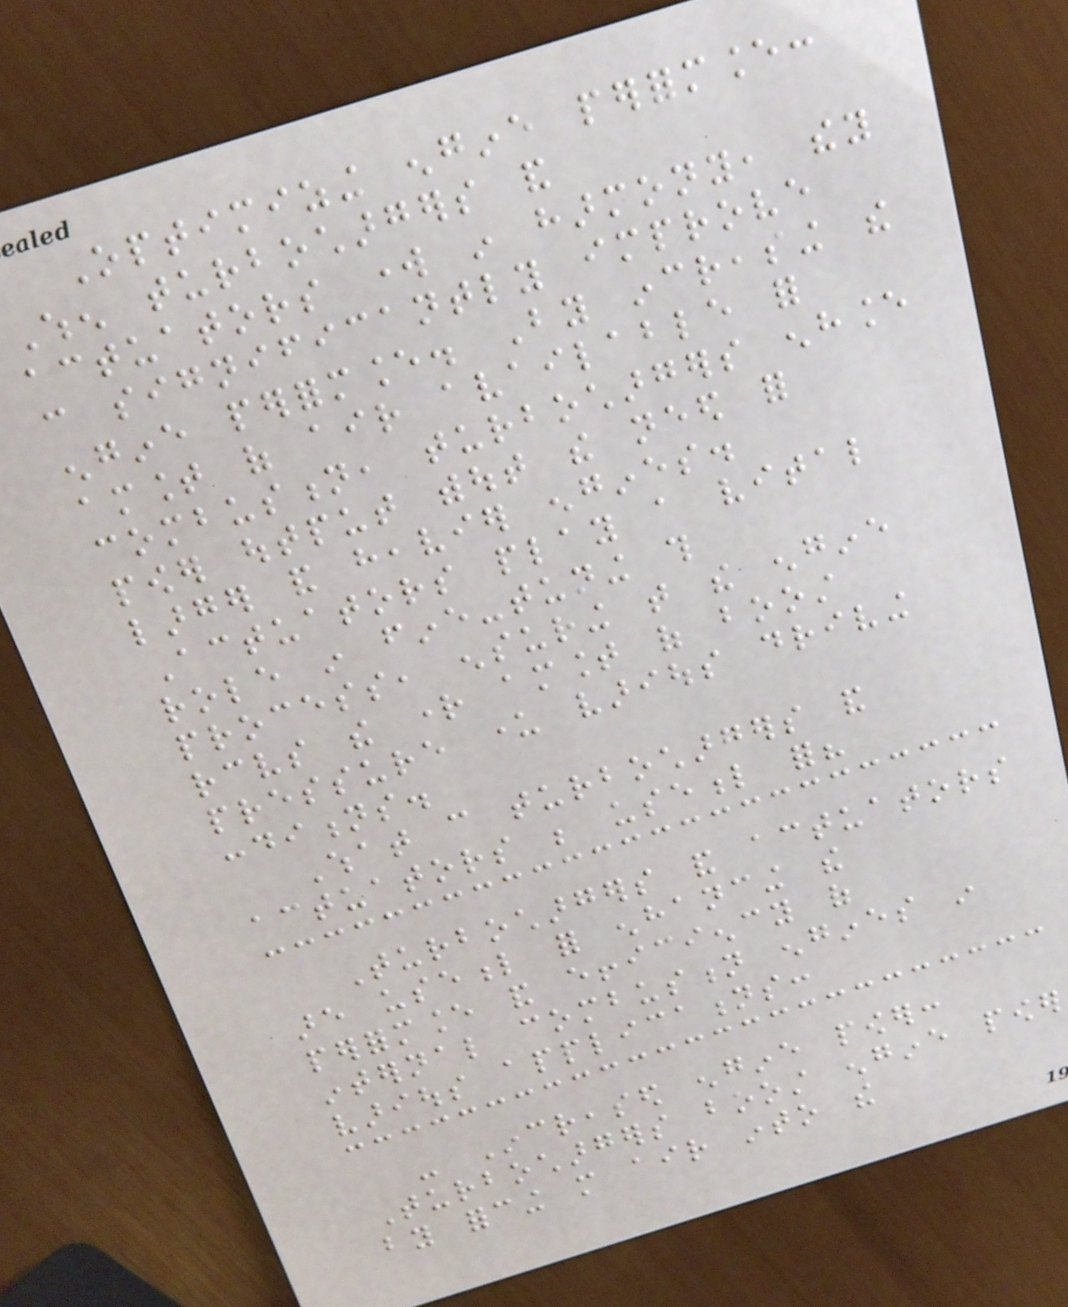Optimizing engine performance:
When turbochargers and
actuators work in harmony, they
can significantly improve
engine performance. By increasing the
amount of air available for
combustion, turbochargers enhance
power output without the need for
larger and heavier engines.
Actuators play a vital
role in fine-tuning this
process, ensuring that the engine
receives the right amount of boost
pressure under various driving
conditions.
What can turbochargers and
actuators be useful for?
Turbochargers and actuators
are useful for enhancing the
performance and efficiency of
internal combustion engines in
various applications:
- Increased engine power:
Turbochargers boost engine power
by forcing more air into the
